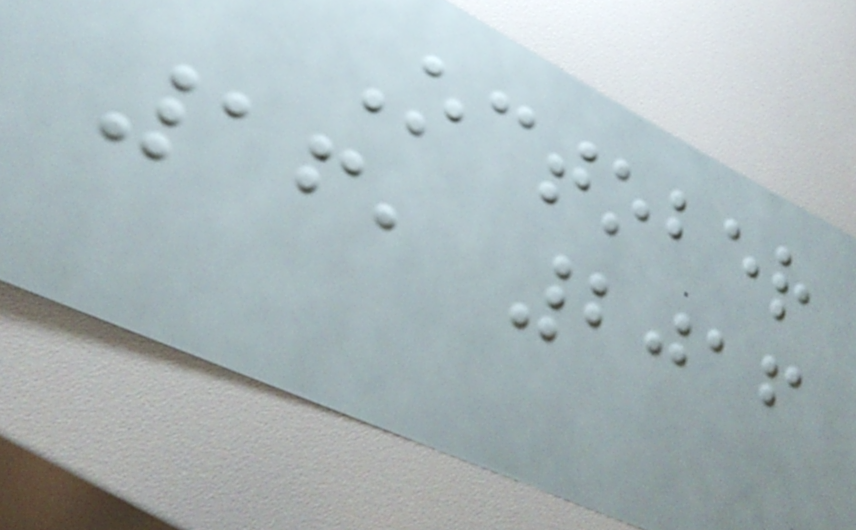October
16, 2016
